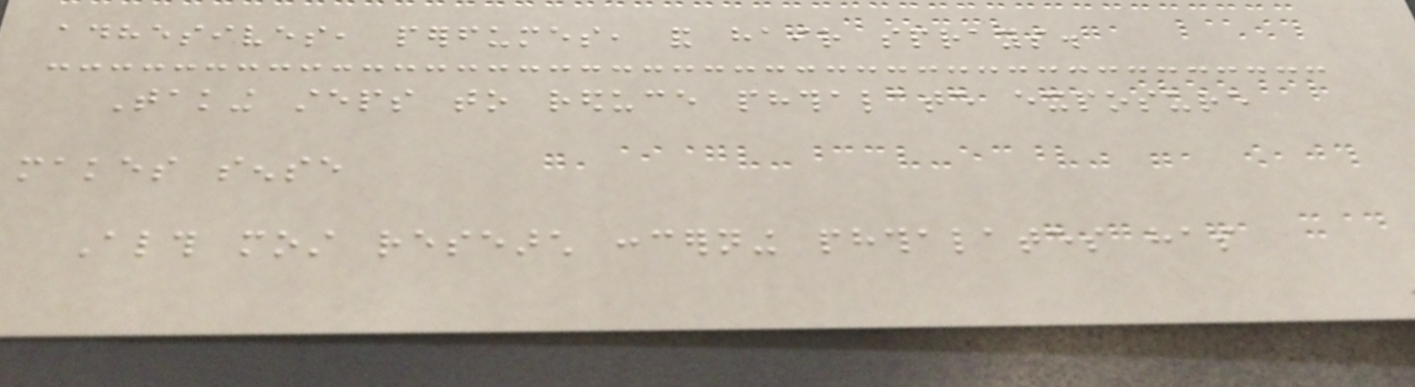adhesives, perfumes, and hair sprays.
Taking steps to reduce phthalate exposure
makes sense
Although most research concerning phthalates has
